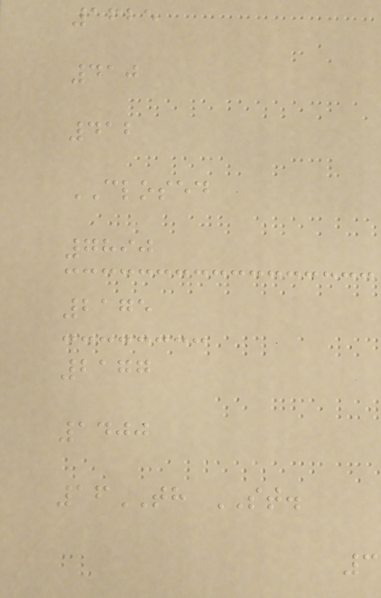1625
410
412
CLOSED
7890
2175
2177
1400
16TH ST.
3
